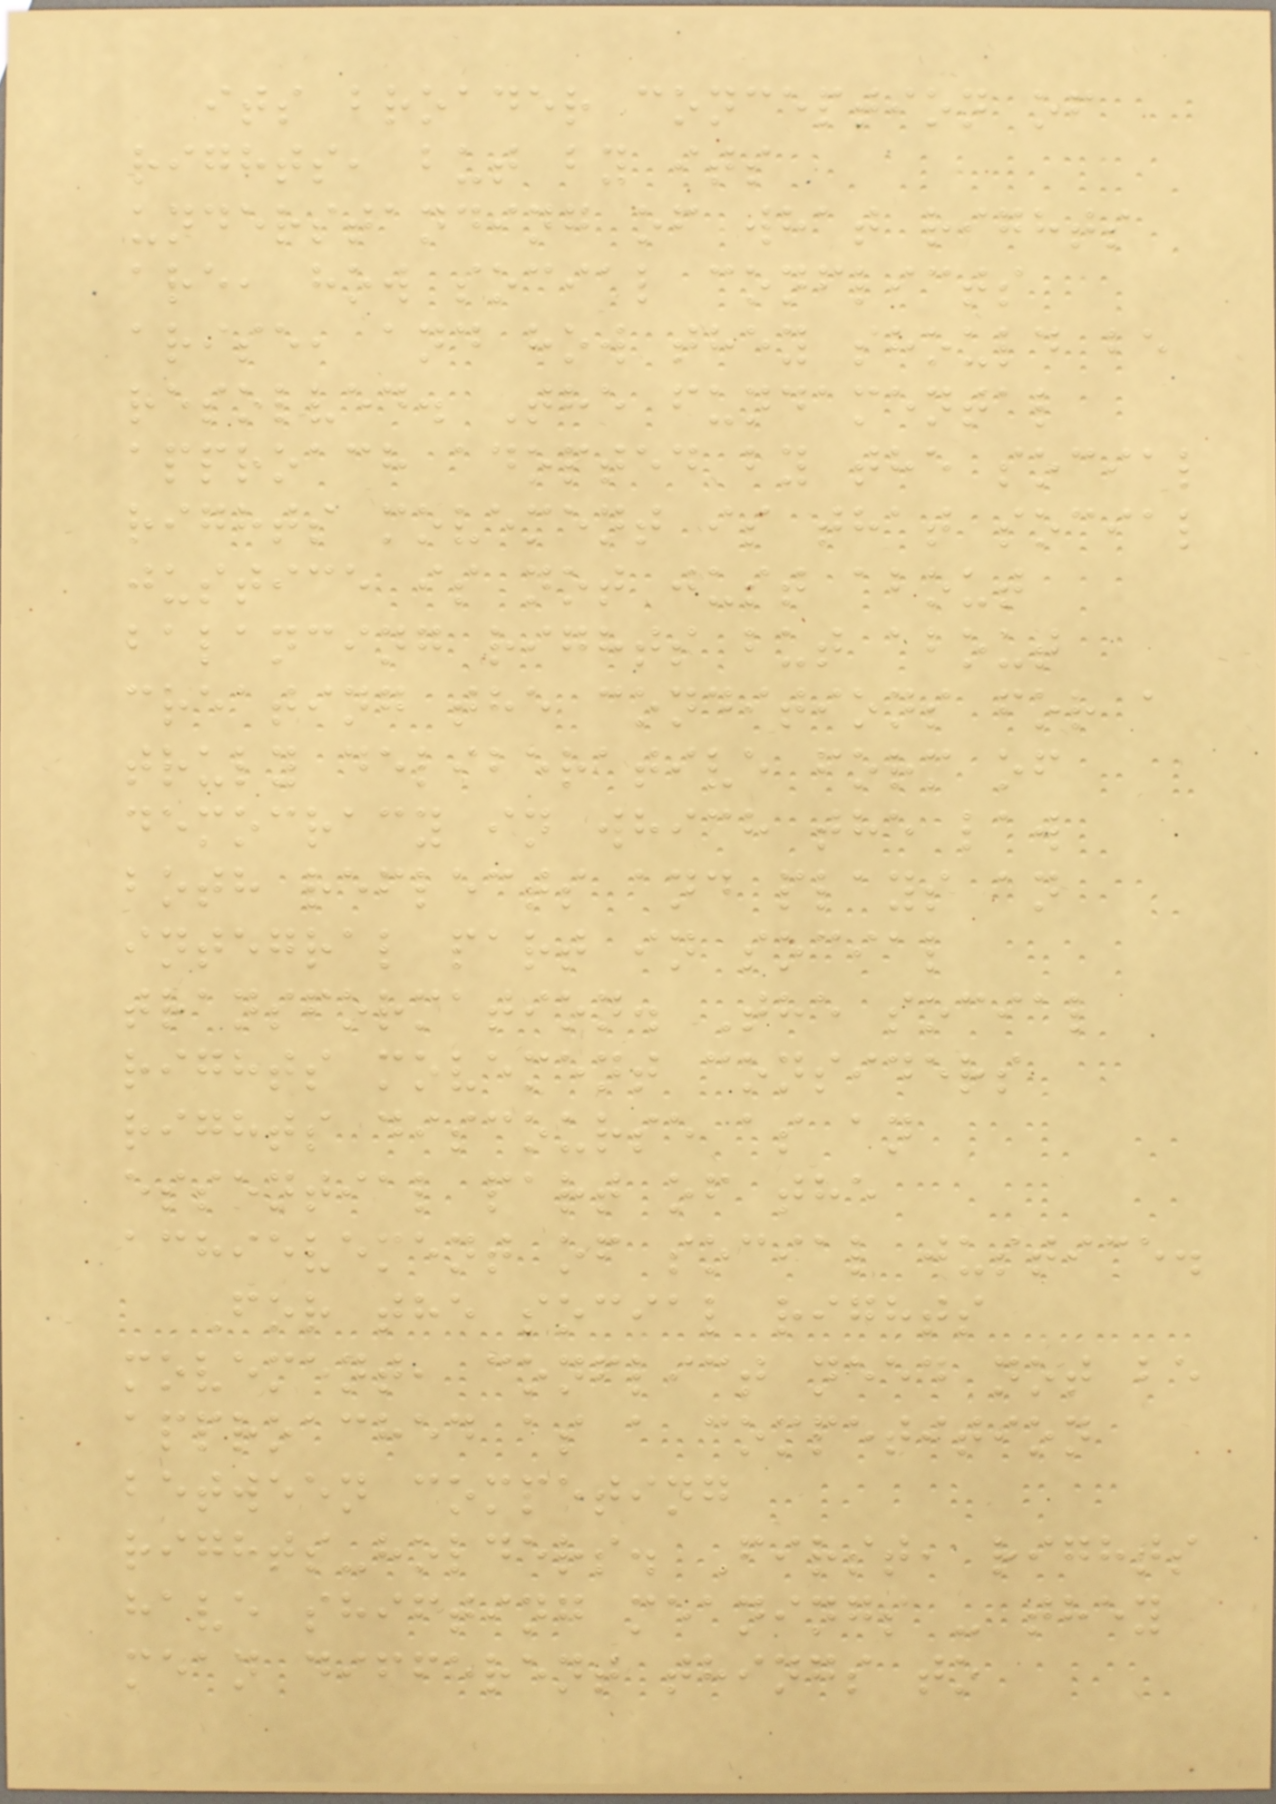its broader conception of
rights, but by its
understanding of what rights
are, how social conflicts
arise, and how they should be
resolved. The fundamental
approach adopted by the social
rights movement is that social
justice is not just about
balancing rights but about
creating the conditions for a
truly deliberative form of
democracy in which the law
both reflects and plays an
integral part in social
transformation. The social
rights movement considers
rights discourse as an
essential part of the
achievement of social justice.
For the social rights
movement, conflict need not be
approached as a competition
between competing
rights-holders. First, rights
have shifting meanings - they
mean different things to
